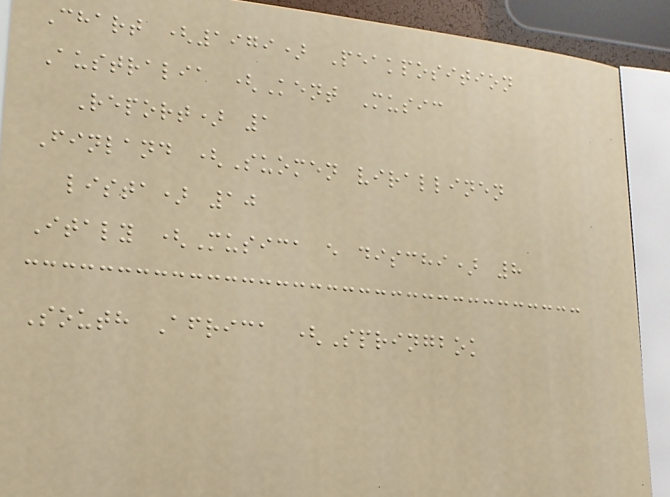Chart (1979) Peakposition
Australia (Kent Music
Report) 1
Finland (Suomen virallinen
lista) 10
Italy (Musica e dischi) 8
South Africa (Springbok
